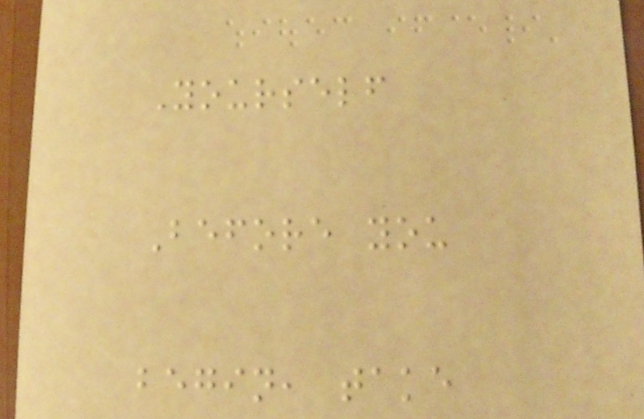Yourself
Before you
begin, take
